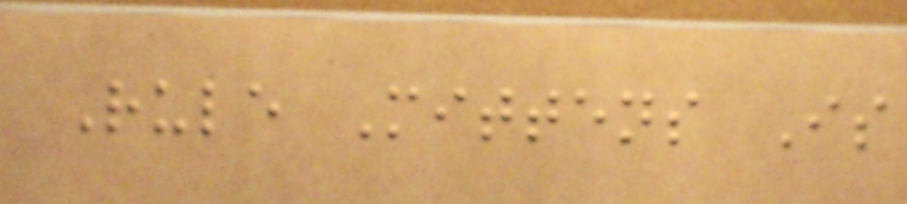Rule Mittens Is
